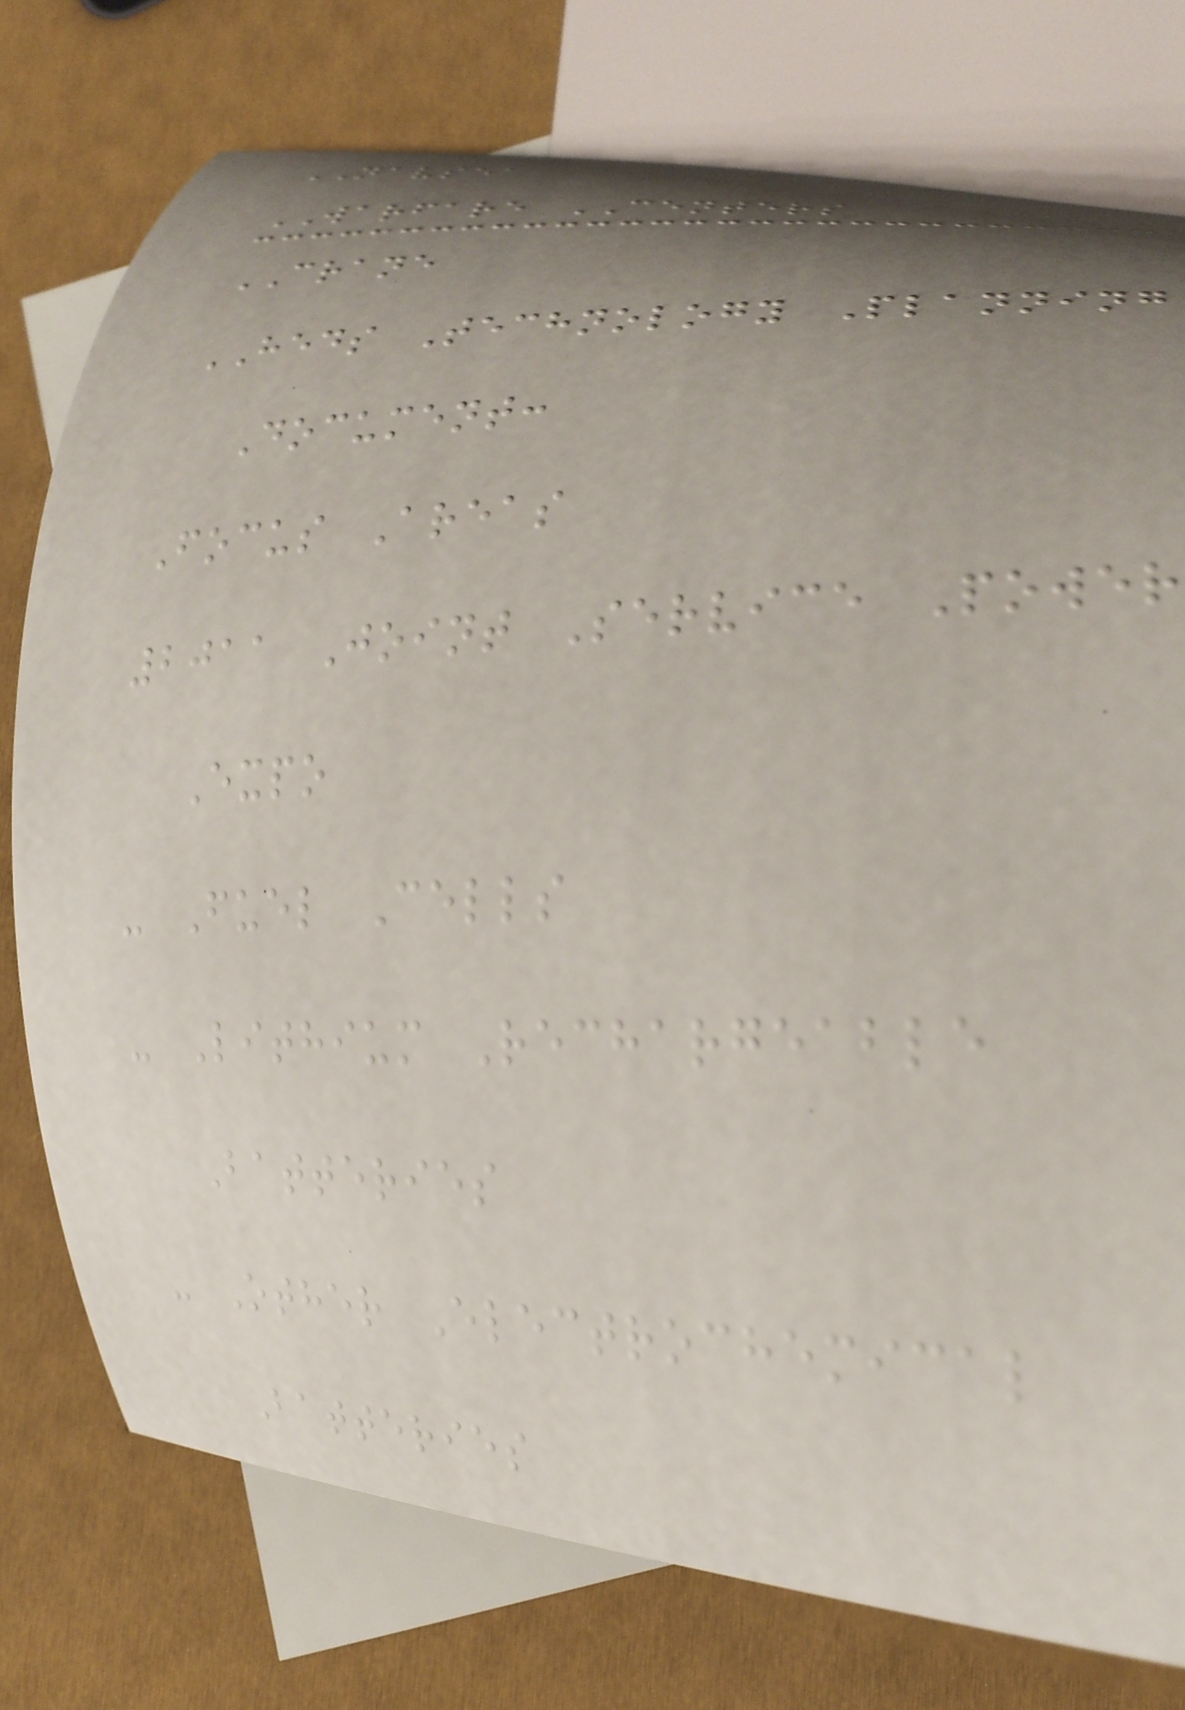NAVSEA
WARFARE CENTERS
CRANE
HEDS Technology Planning
Document:
Focus Areas
2011 Joint Service Power
Expo
- Fuel Cells
- Lithium Rechargeable
Batteries
- Other Electrochemical
Batteries
